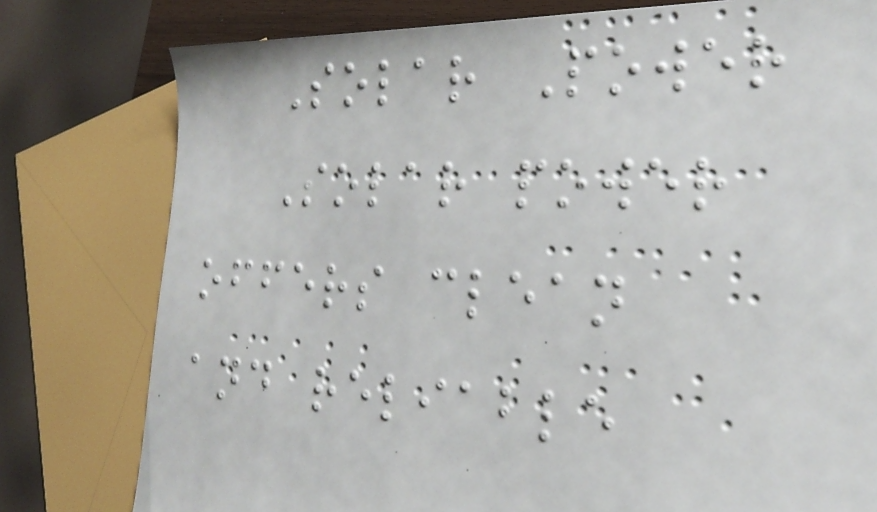Solar Power
Solar power
offers clean
and reliable
